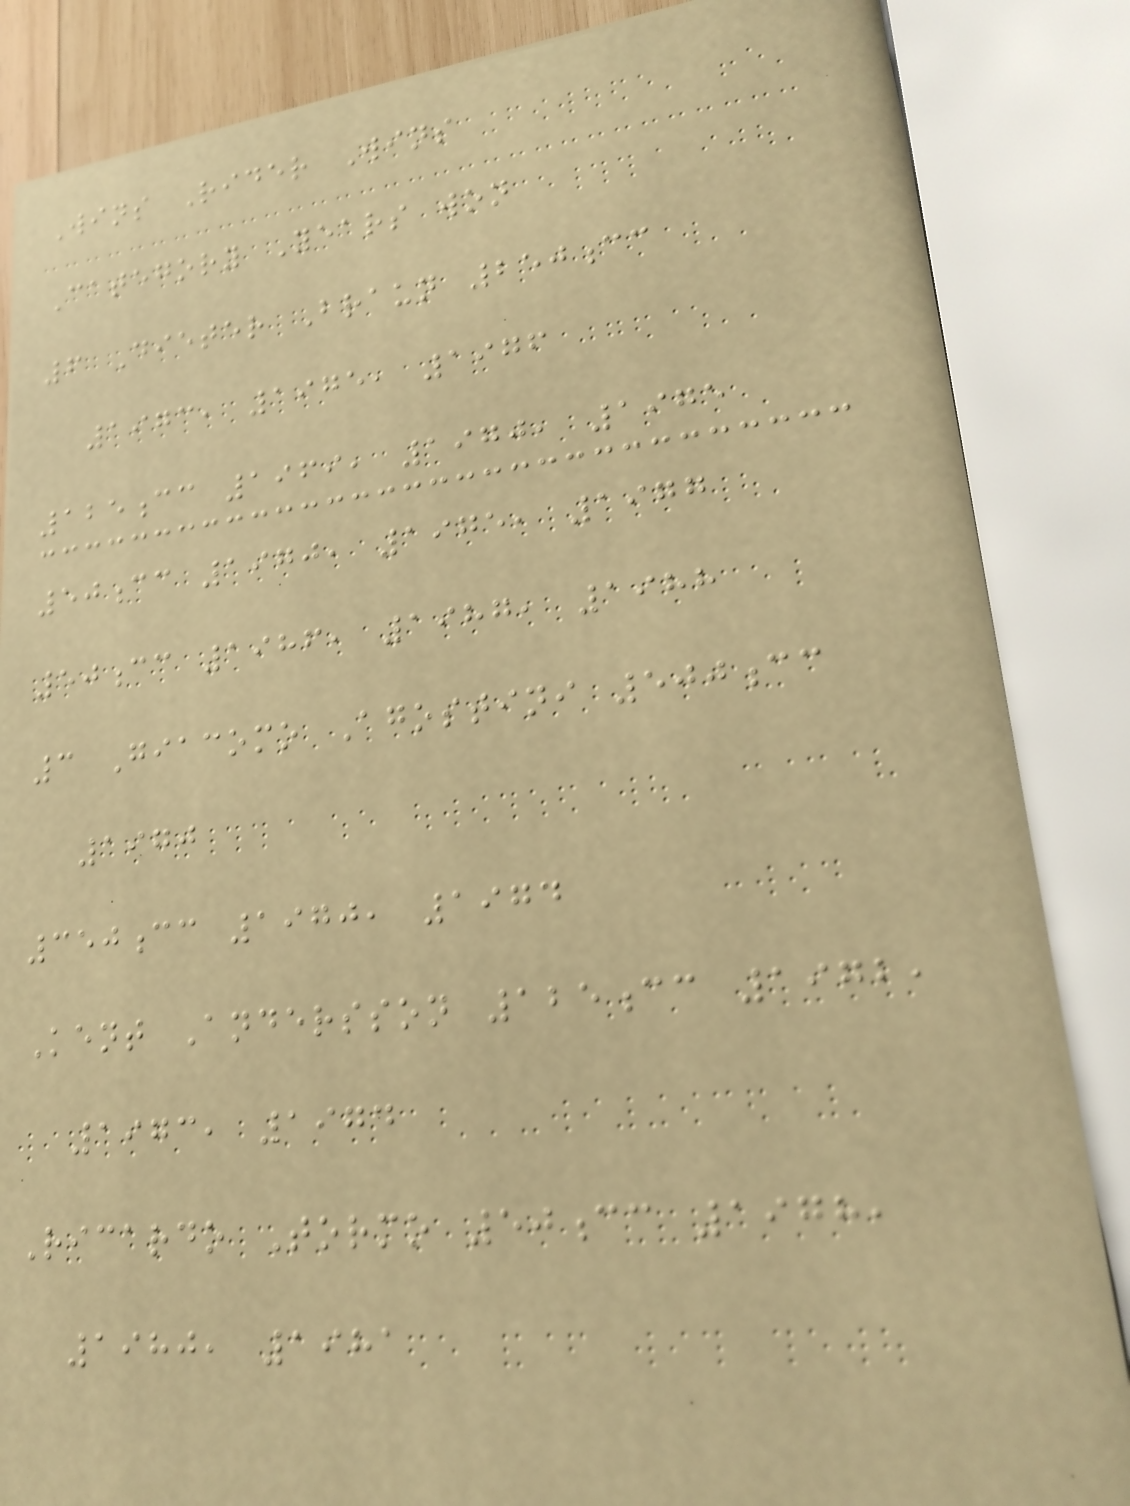Wins Rider Wins
Category Years won
6 Dieter Braun 250cc
1973, 1975, 1976
125cc 1969, 1970, 1975
50cc 1970, 1975, 1977
50cc 1986, 1987, 1988
3 Giacomo Agostini 500cc
1970
350cc 1970, 1974
Kent Andersson 125cc 1972,
1973, 1974
Ricardo Tormo 50cc 1978,
1980, 1981
